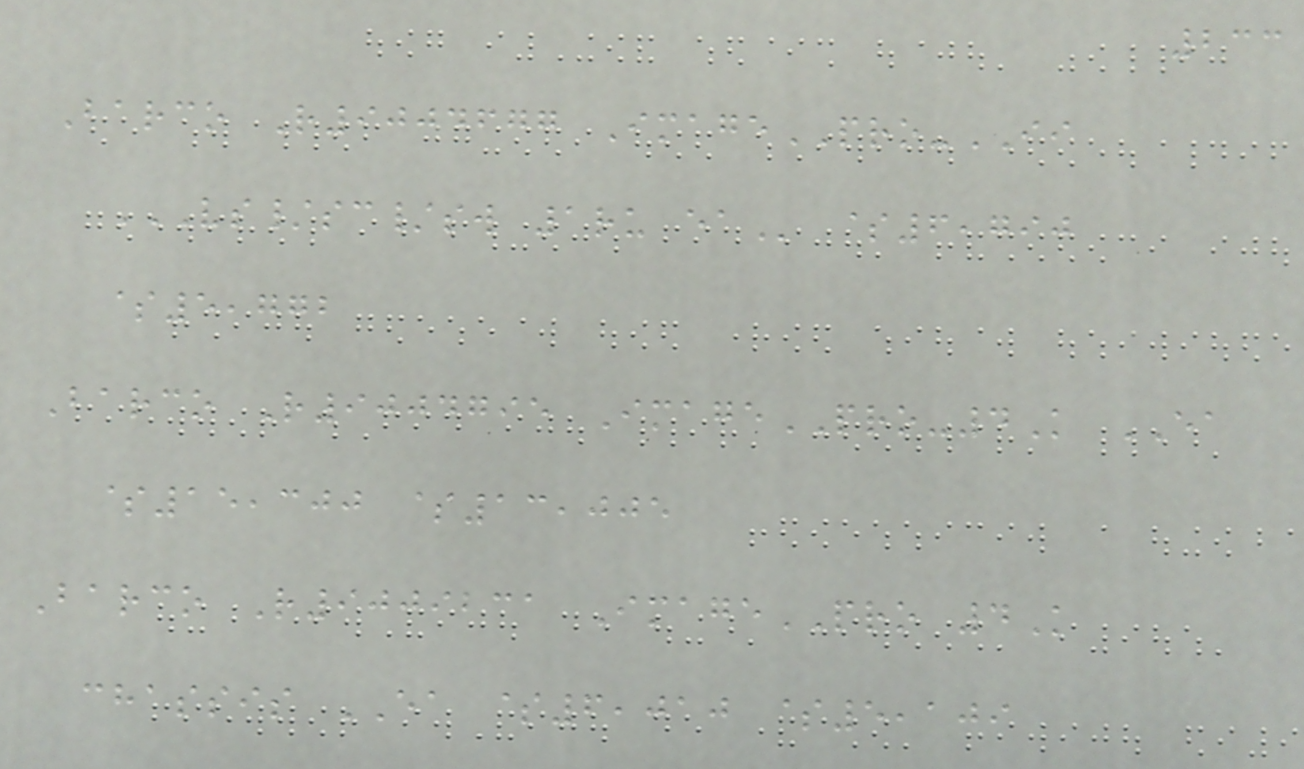233
Barco R9004677 ImagePRO-II
VS/SC/SW 1RU EA $6,790
$5,772
Barco R9004795 ImagePRO-4K EA
$15,300 $13,005
Barco R9009231 ImagePRO 4K
chassis EA $6,010 $5,109
